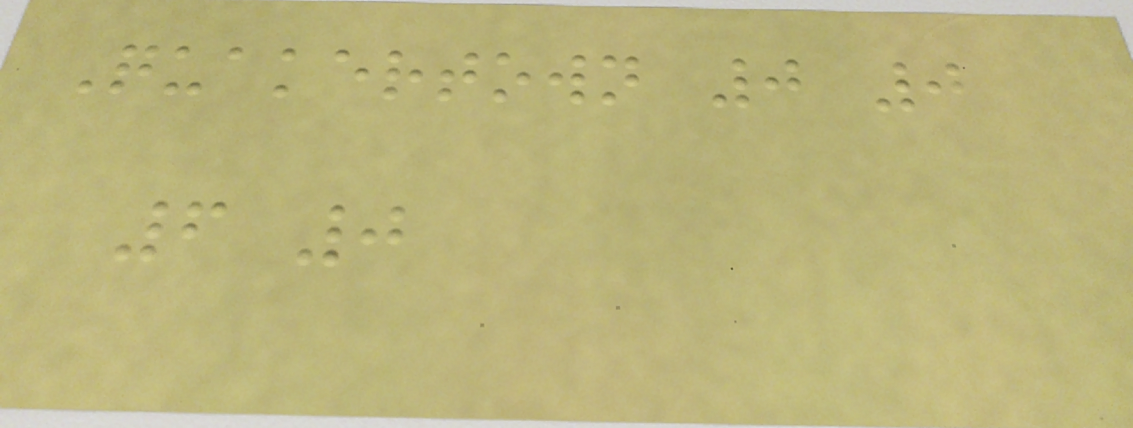Quakertown 0 0
6 0
